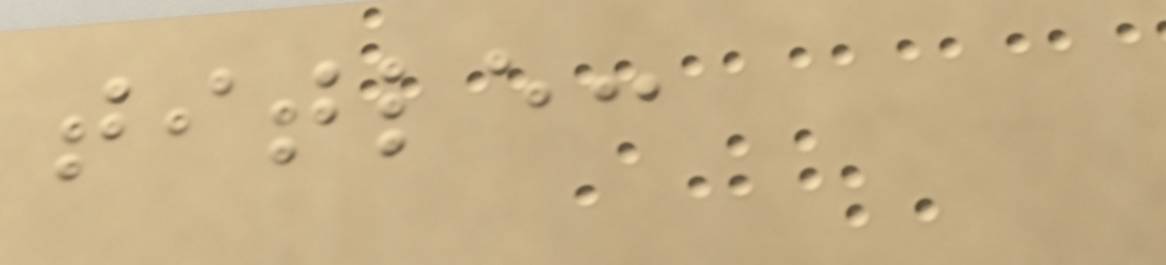title:
